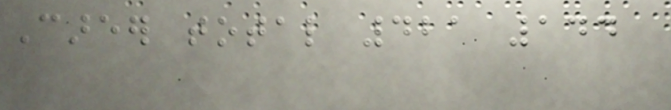Career total 421 144
